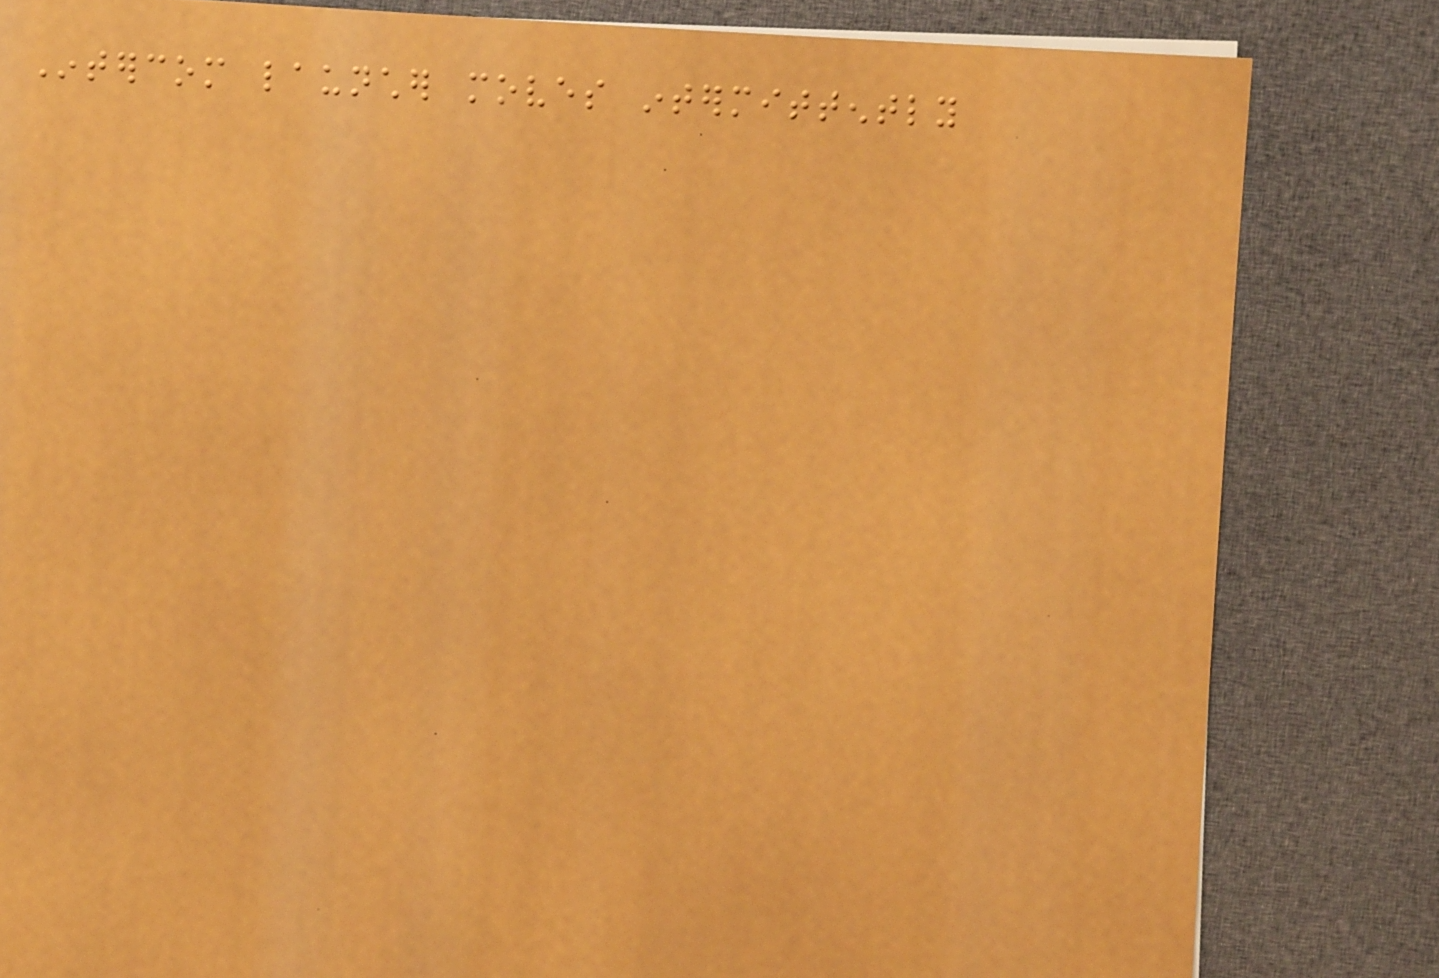Intercom launcher moves intermittently
